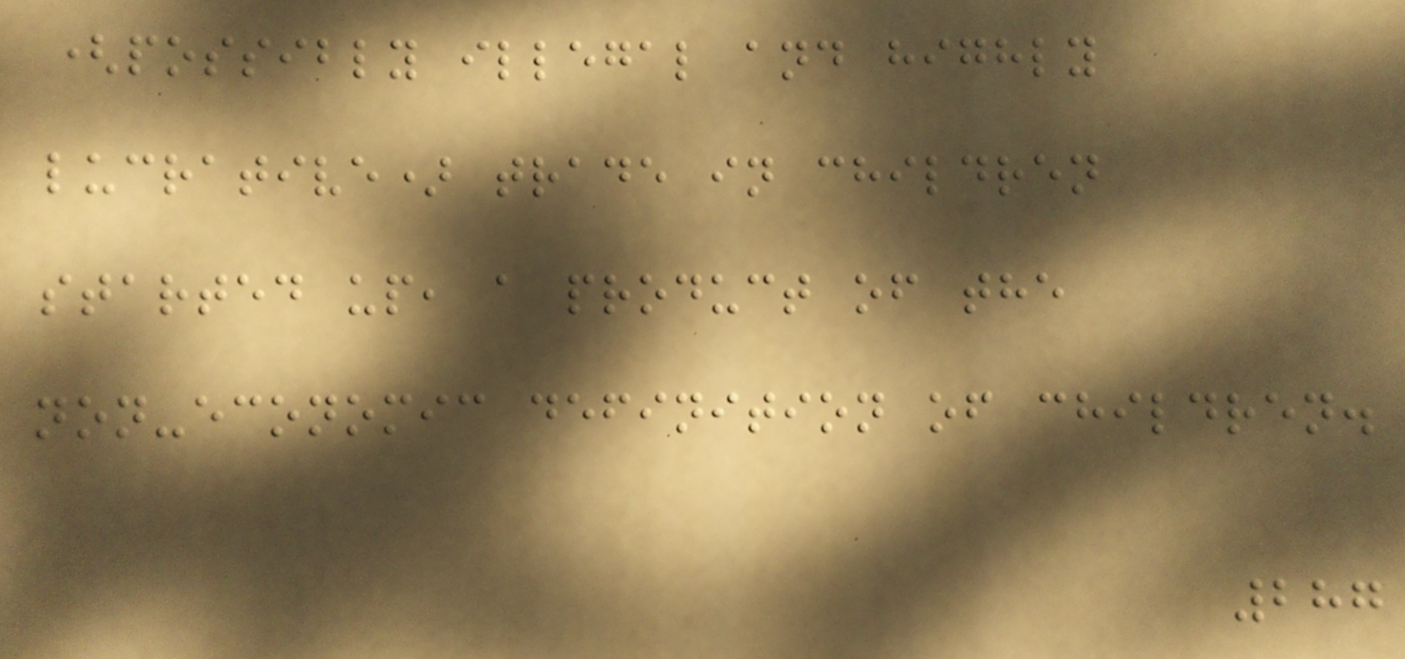(possibly illegal and highly
lucrative) trade in children
started up, a product of the
non-economic definition of children.
287
